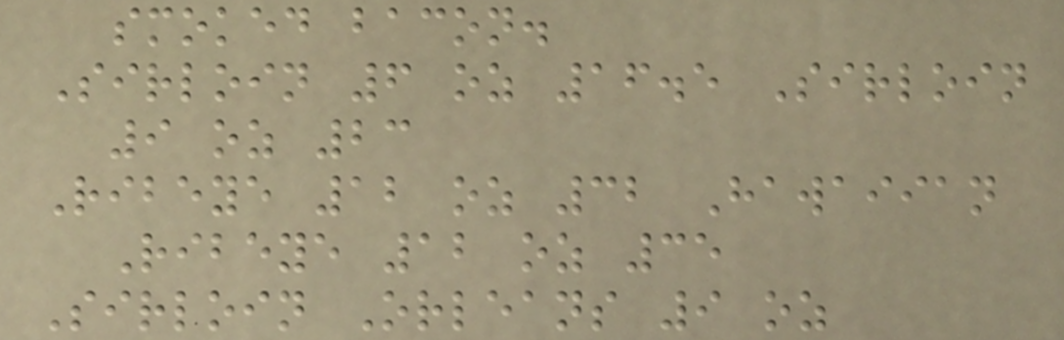smoked bacon.
Sirloin 6 oz 16.5 Sirloin
9 oz 23
Ribeye 12 oz 32 Hawaiian
Ribeye 12 oz 35
Sirloin Orleans 9 oz
